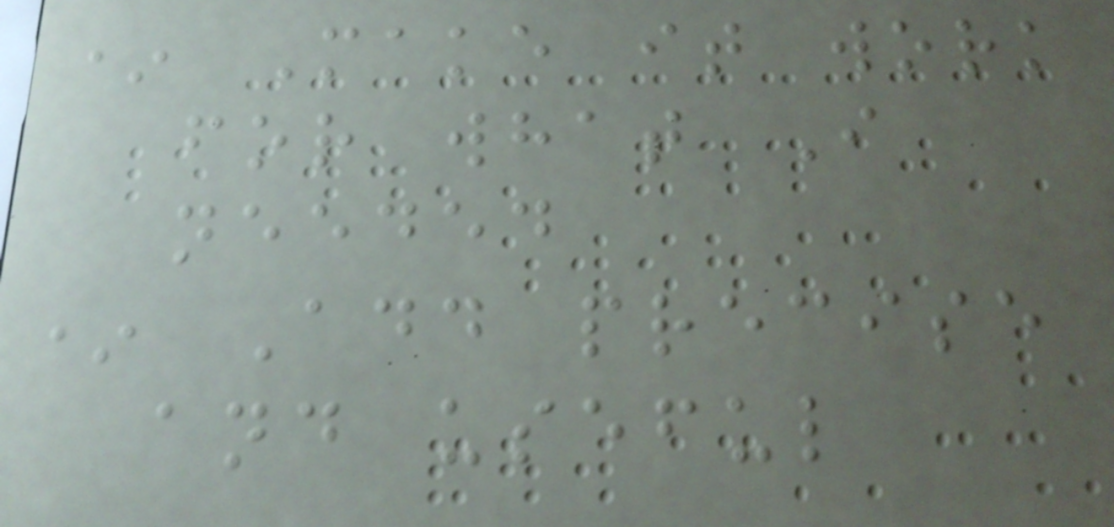* Make it work
for what I
needed
* Add precise
and useful
